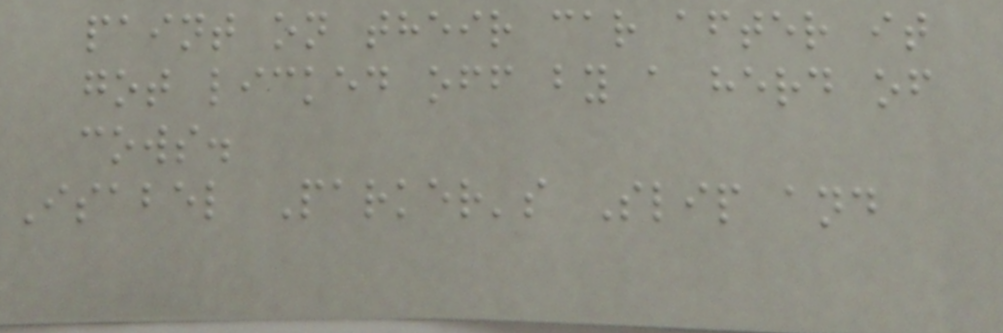paint on their car after it
got licked off by a herd of
cows.
Isabel Parker's Slip and
